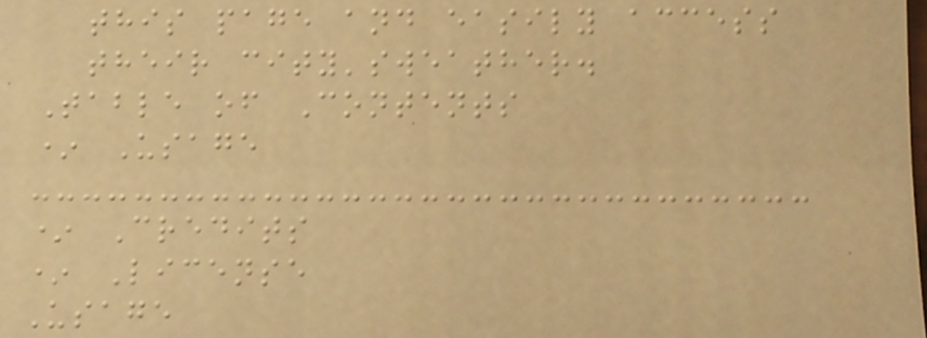this page and easily access
their city'sweather.
Table of Contents
* Usage
* Credits
* License
Usage
